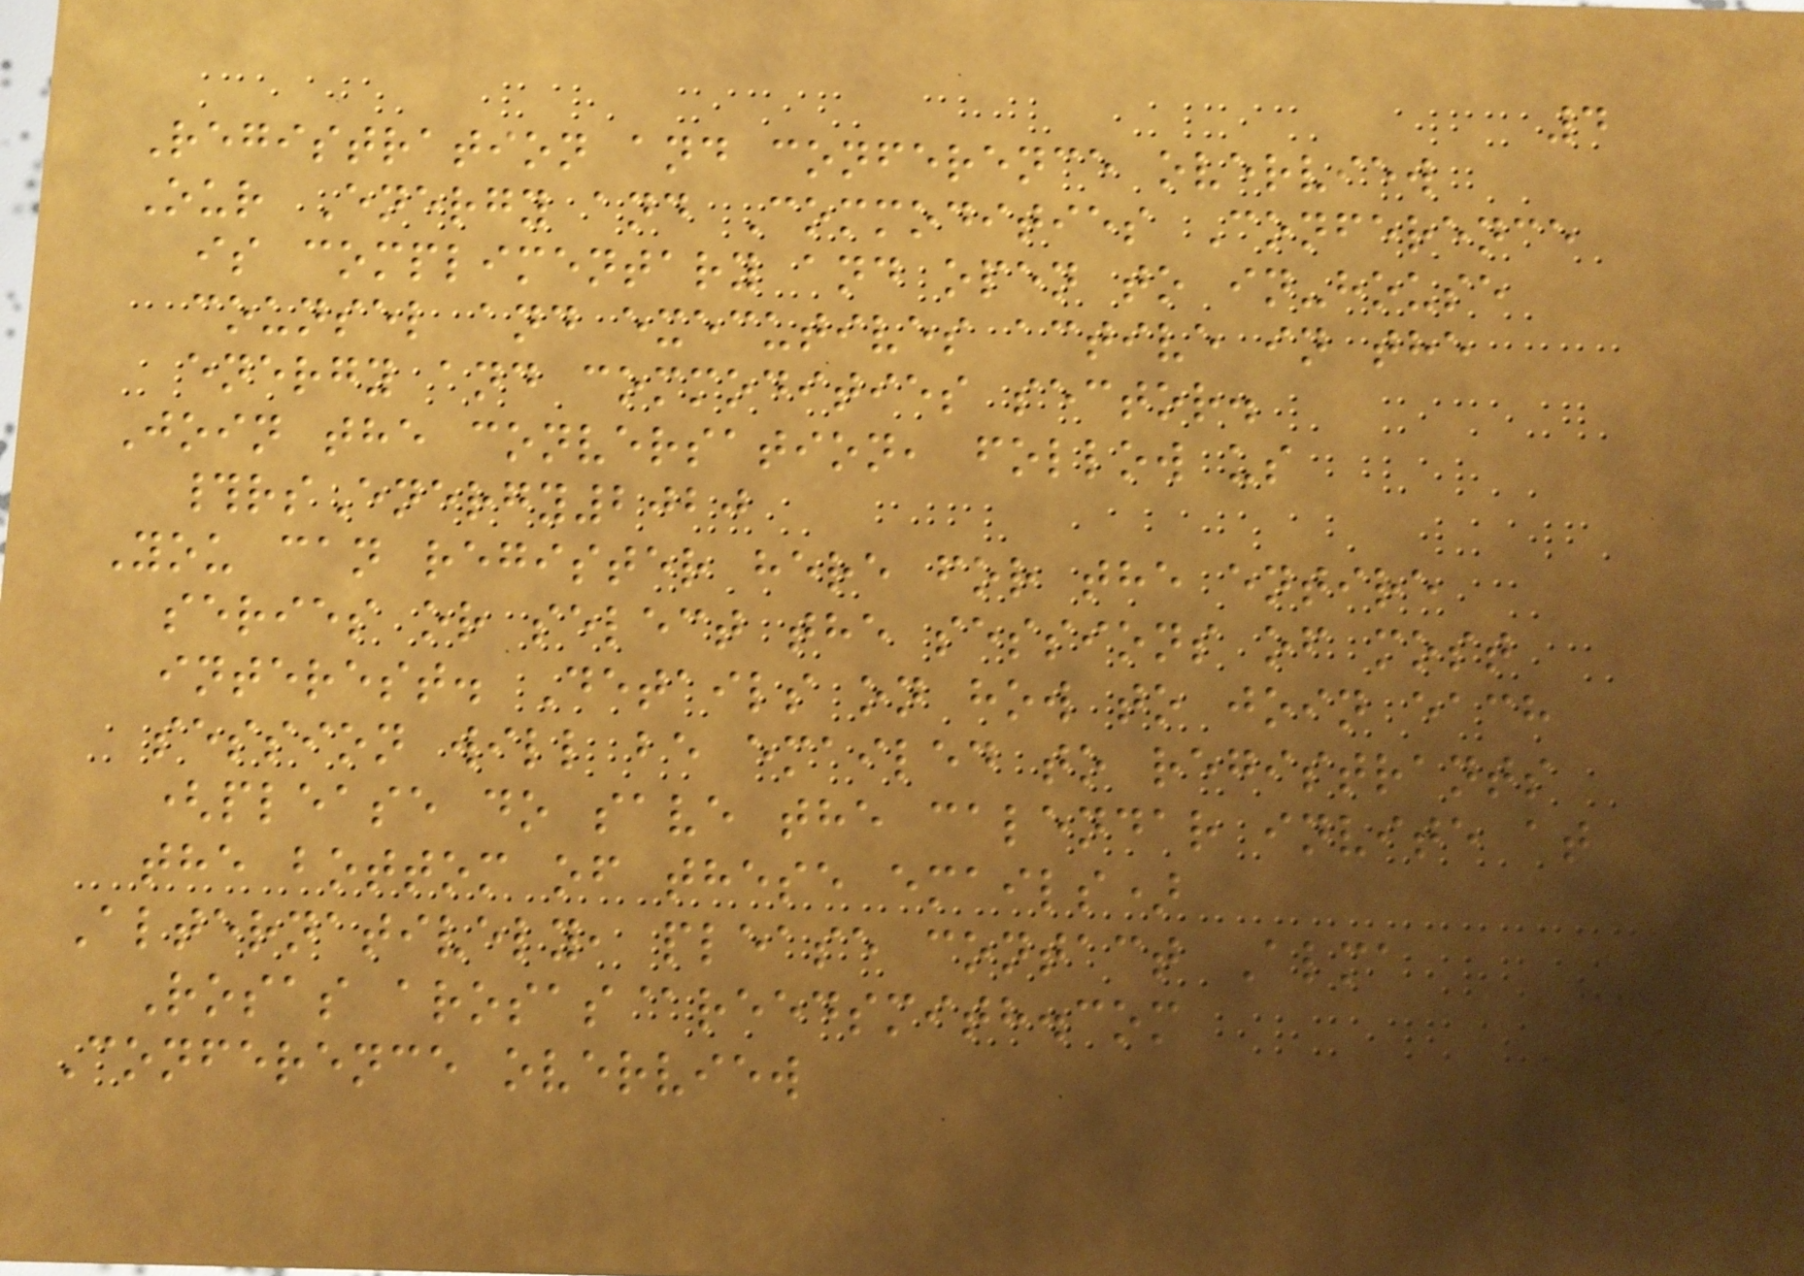4
Registration and conference overview
Our Energy and Commodities Conference
is complimentary and open to in-house
counsel and executives active in the
energy and commodities sector.
Join the conversation, follow us
#rsEnergy2020
You can register here for the entire
series or select the sessions of most
interest. Details on how to join each
session will be emailed to registrants
(please do save the calendar invite at
the bottom of these emails)
Alternatively, please contact Alma
Rosas arosas@reedsmith.com
Conference overview
